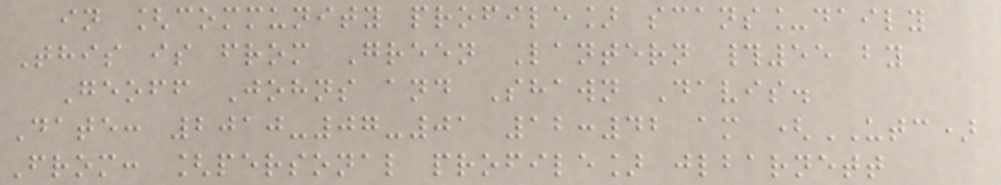in [community profile] scans_daily
This is from Green Lantern #55 by
Geoff Johns and Shawn Davis.
Date: 2010-07-01 12:42 am (UTC)
From: [personal profile] jlbarnett
